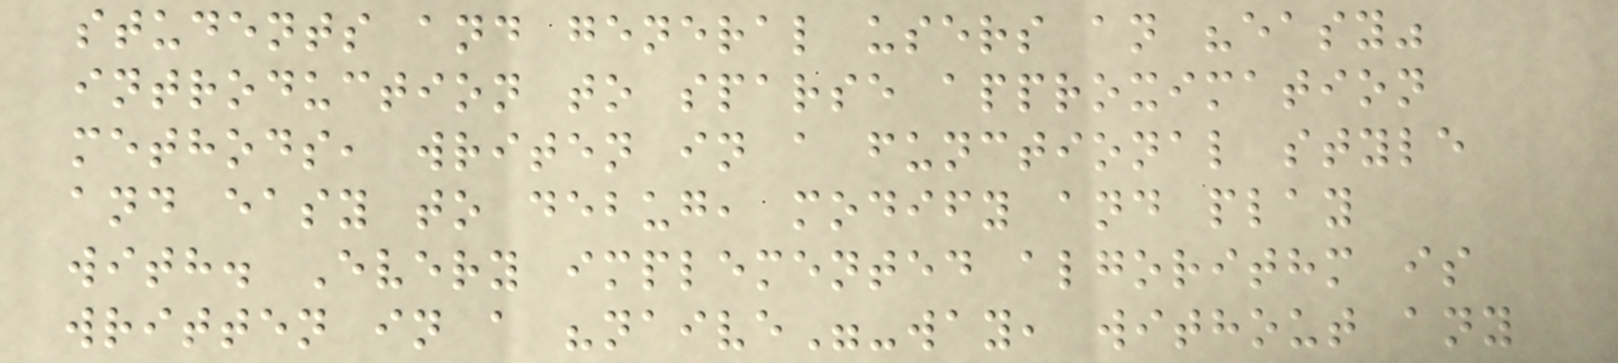students and general users an "easy"
introduction to sparse approximation
methods, writen in a functional style
and easy to debug, modify and play
with. Every implemented algorithm is
written in a "naive"-way, without any
